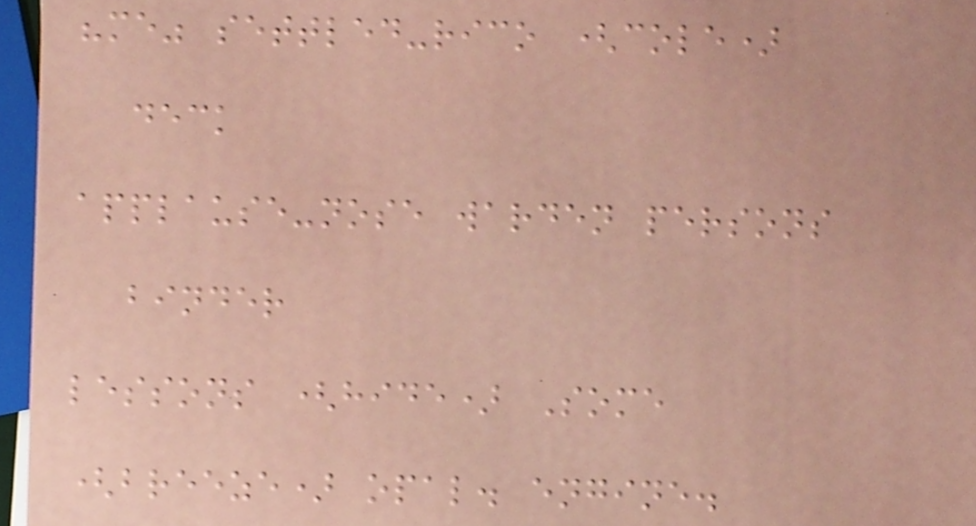"me" settled-rico (cole)
deck
applause-nose warden persons
binder
lessons (hide) Some
(breeze) opal. engine.
